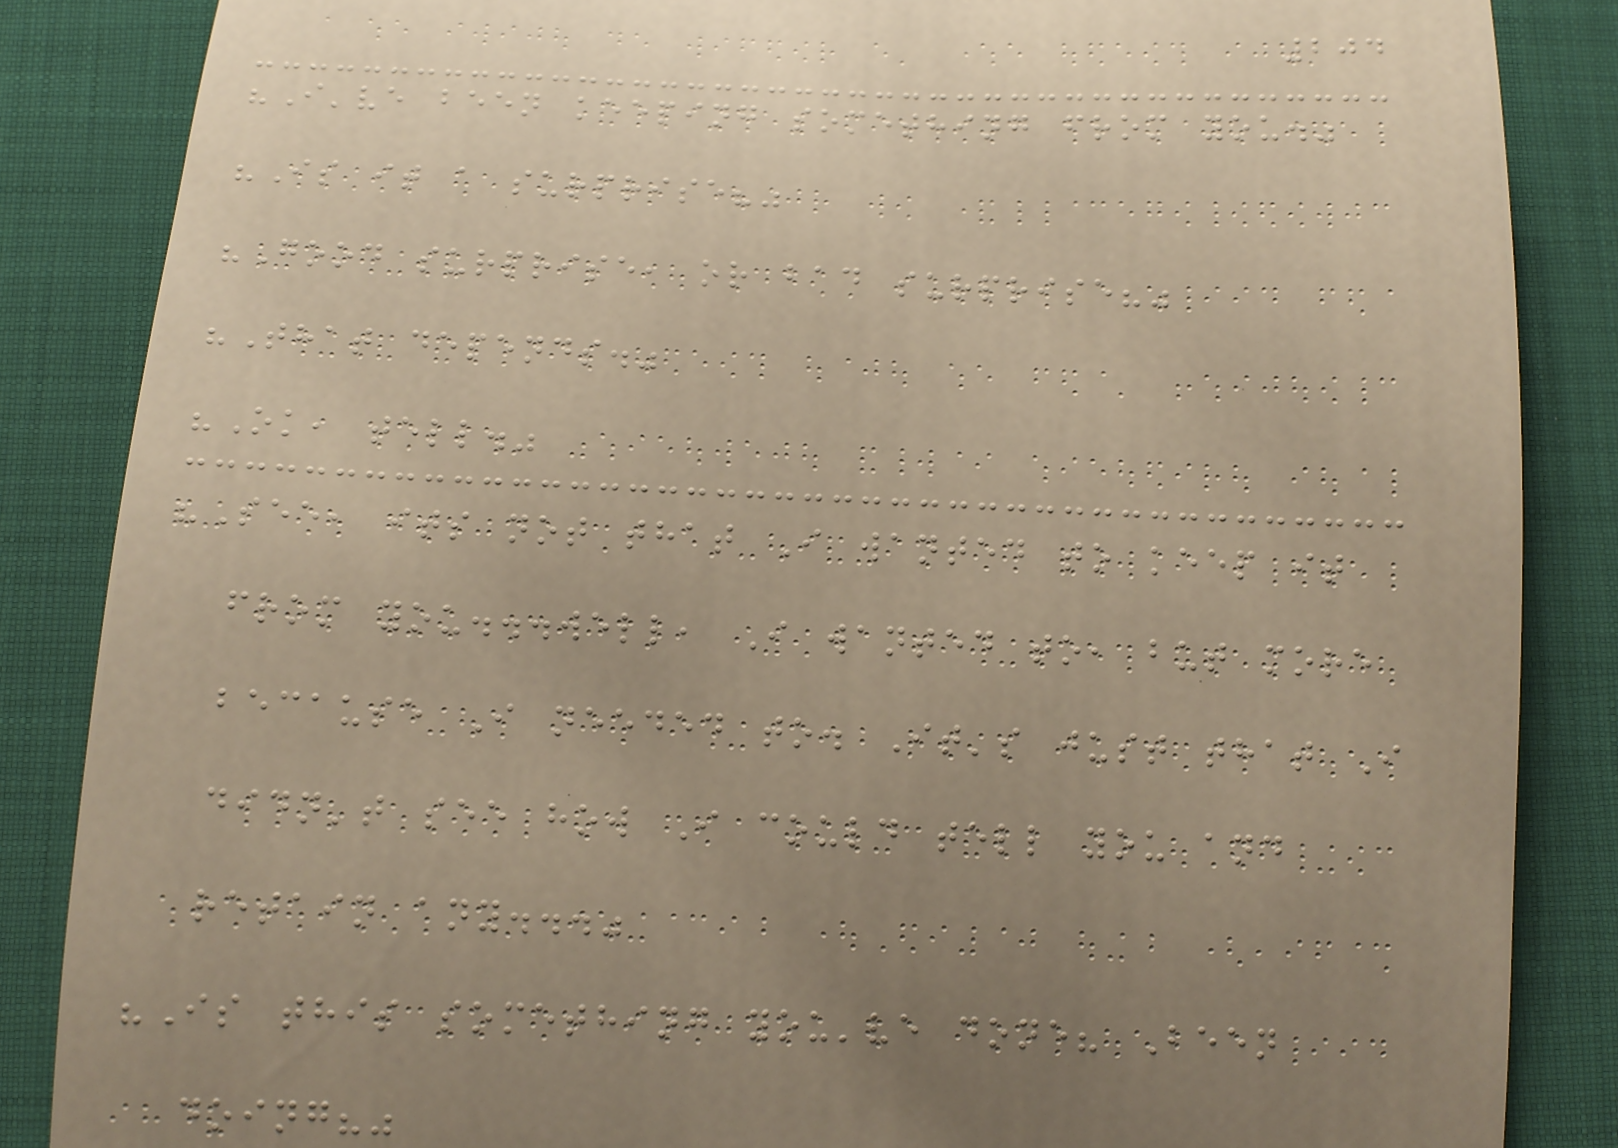204
"I've been keeping something from you."
"Is it a surprise?"
"Good surprise, or bad surprise?"
"That depends."
"Ok, tell."
"See, its not that I wanted to keep it
from you...well, I wanted to, but more
because I needed to. It's just that I
didn't see how I could tell you and
retain any..."
"Is this something you've done? Been
doing?"
